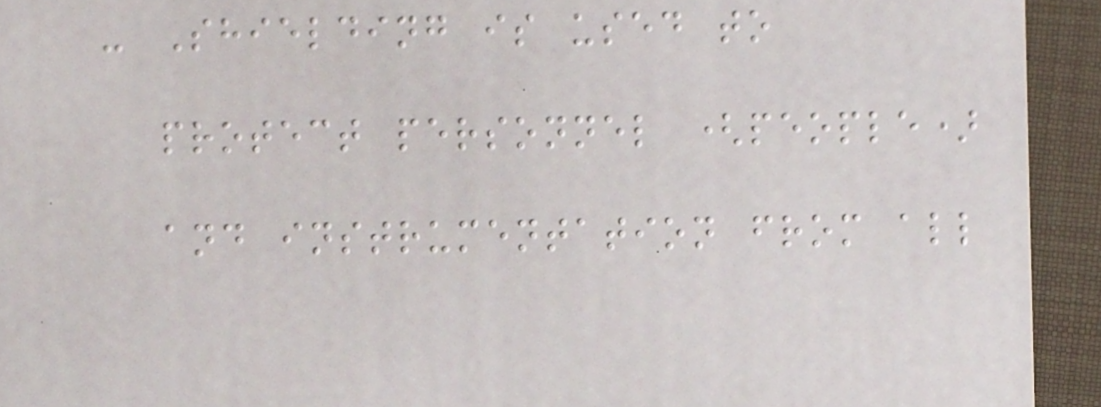- Shielding is used to
protect personnel (people)
and instrumentation from all
